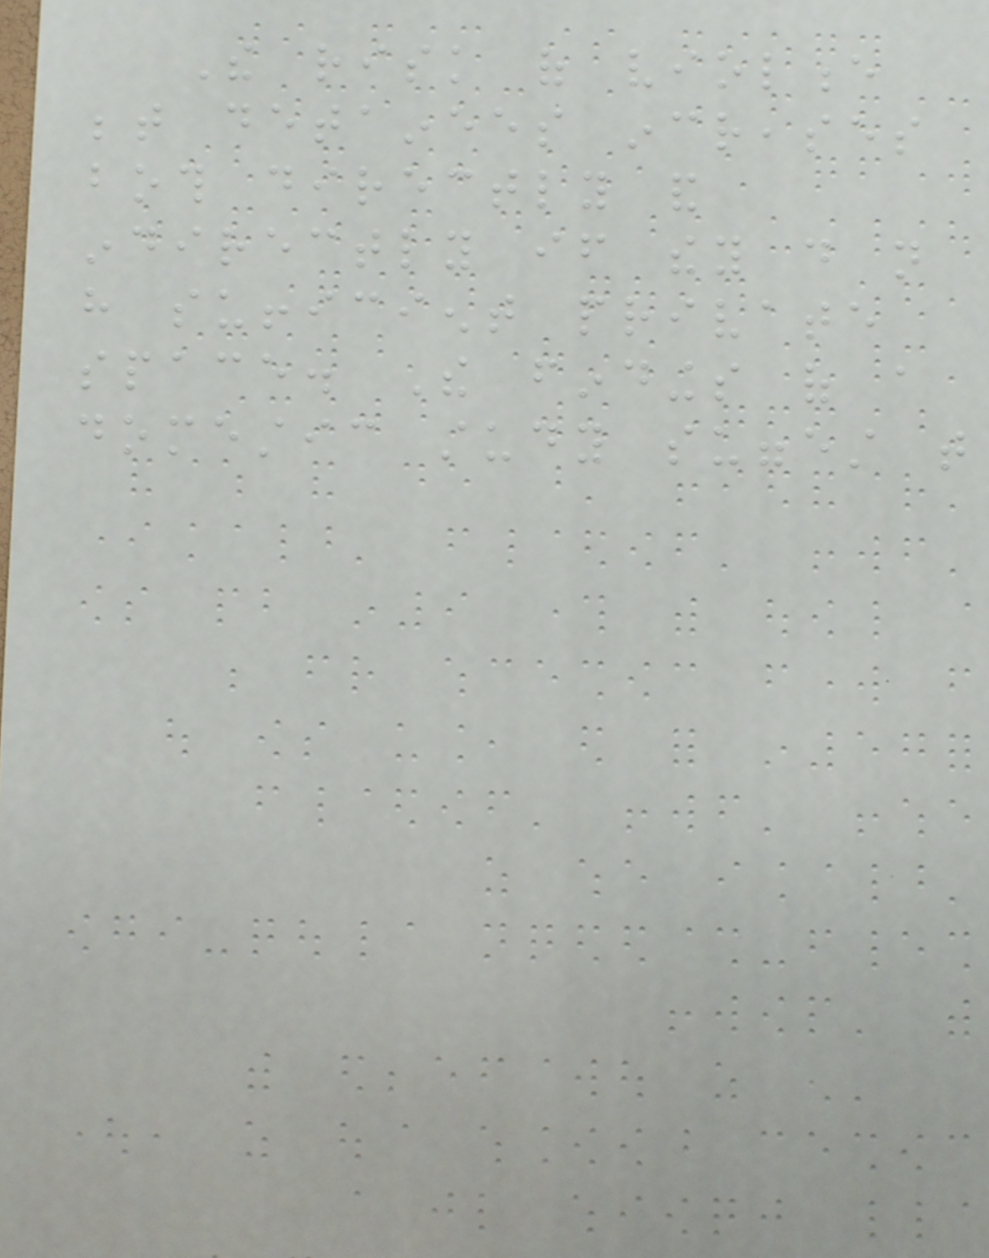The risk of violence
between detainees increases
both directly and
indirectly if they do not
have sufficient private
space. The findings of a
domestic study suggest that
